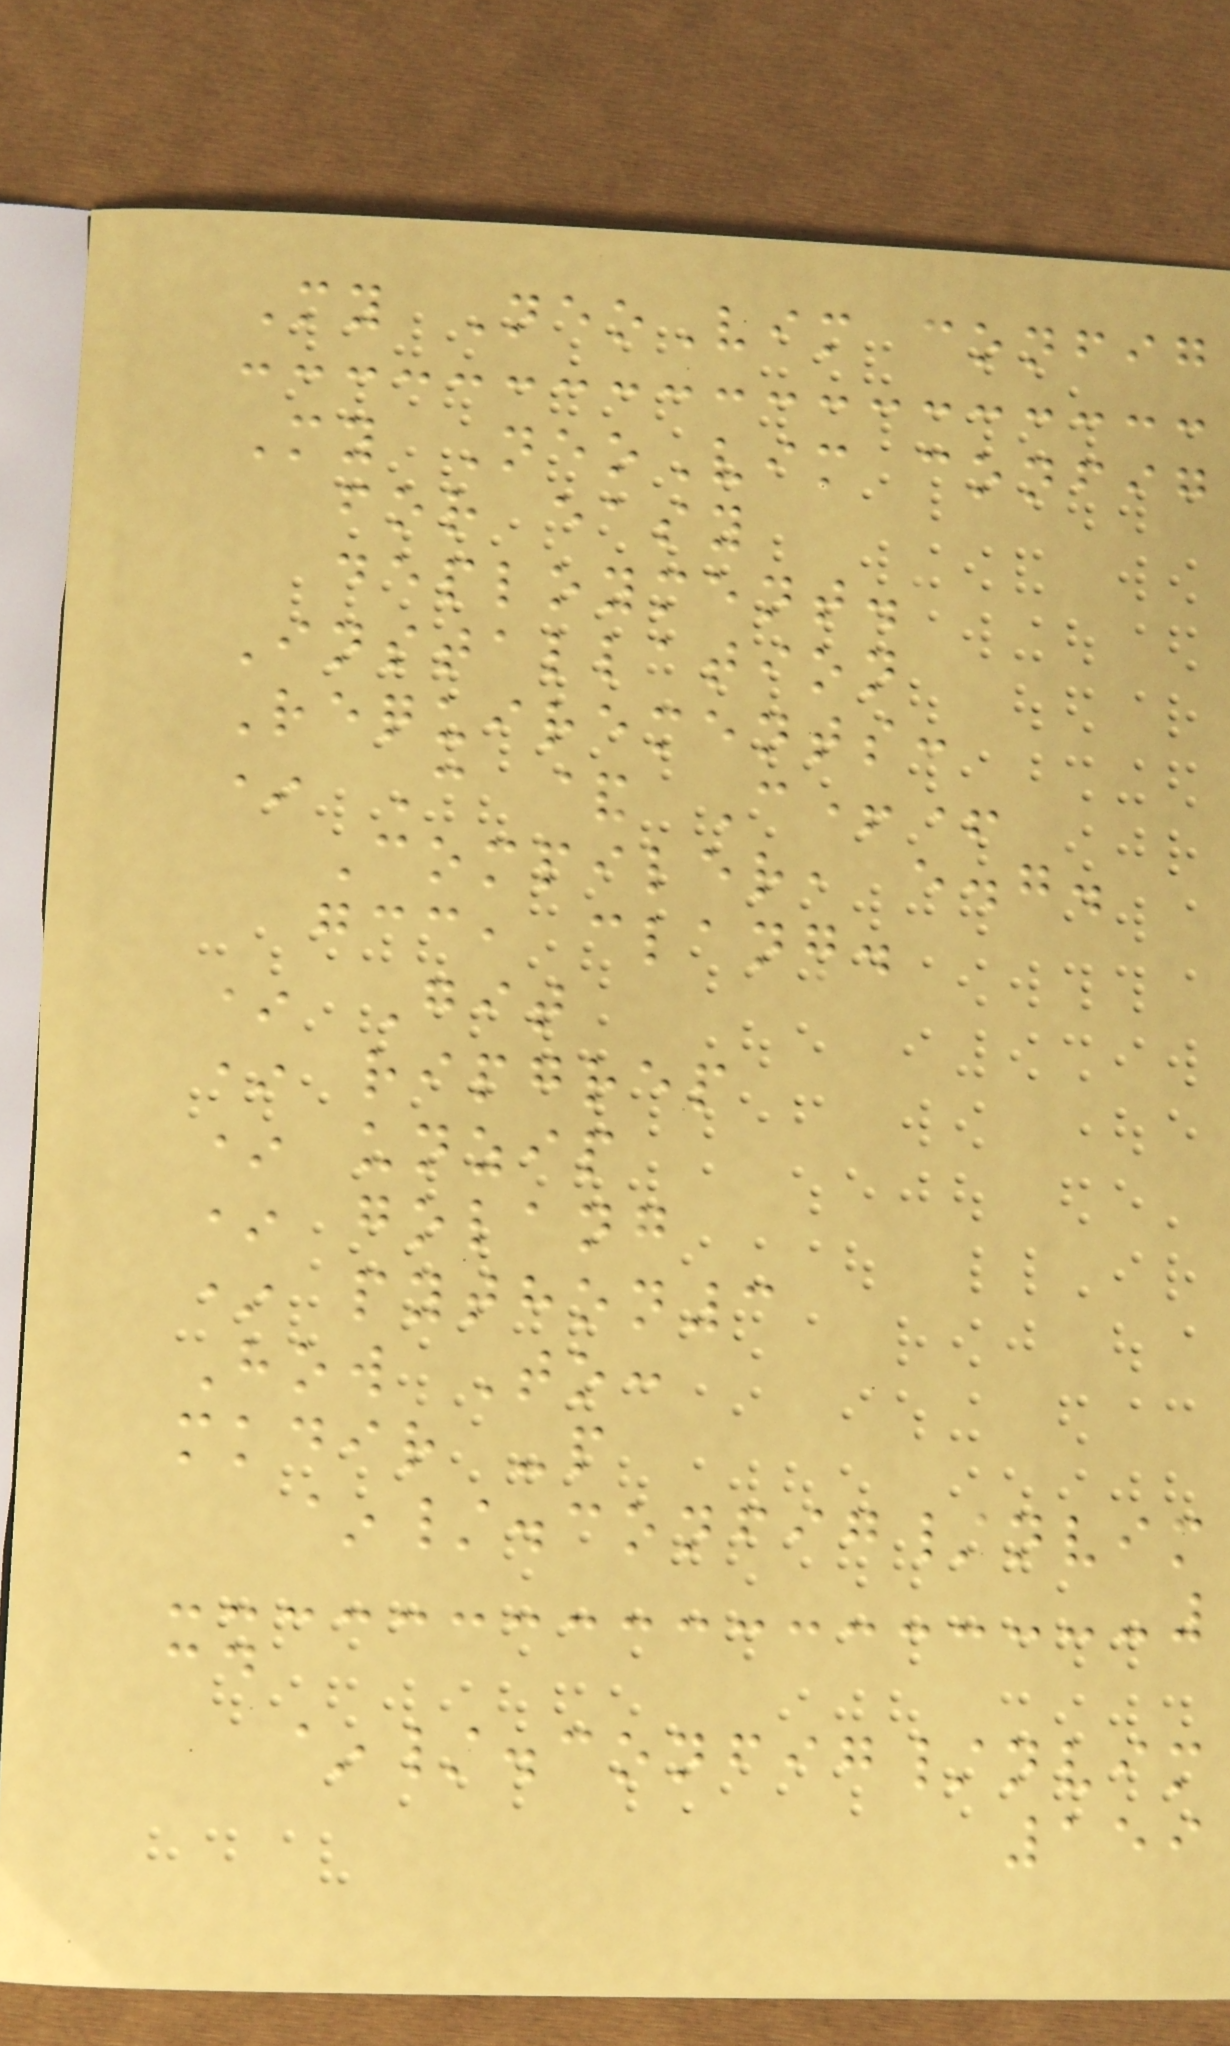My NeoVim config
My NeoVim config
for easy
deployment.
Installation
Requirements:
* C & C++
Compiler, e.g.
gcc, clang.
* Git
* ripgrep
* unzip
* golang
* python3
How To:
mkdir -p
~/.config/nvim
cd
~/.config/nvim
159
